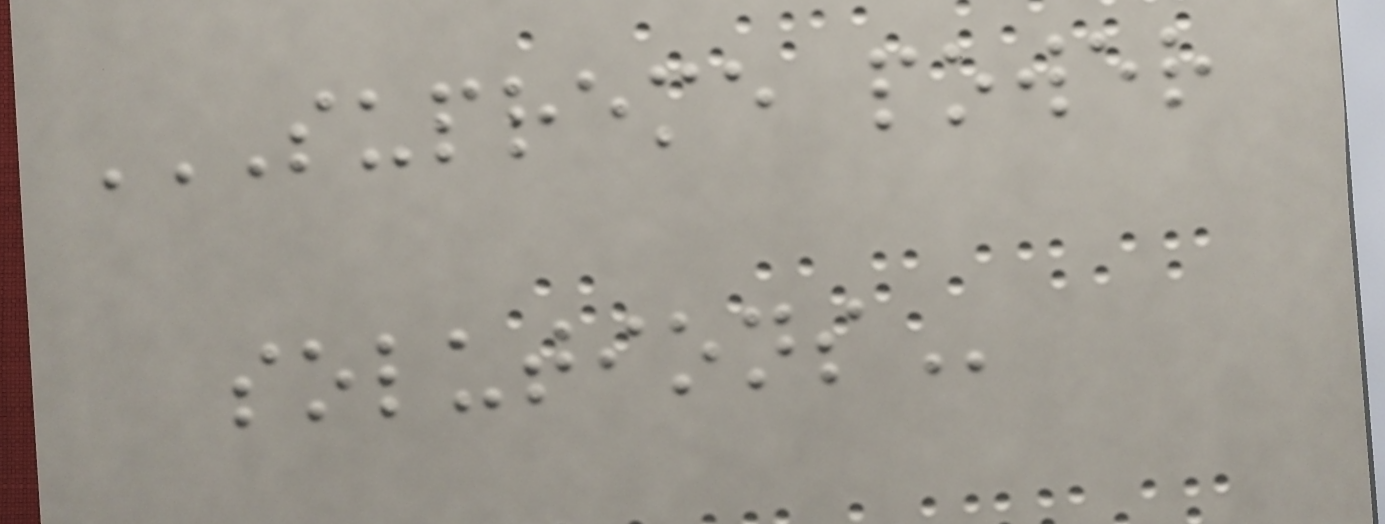SUPREME POWER
SOLUTIONS
